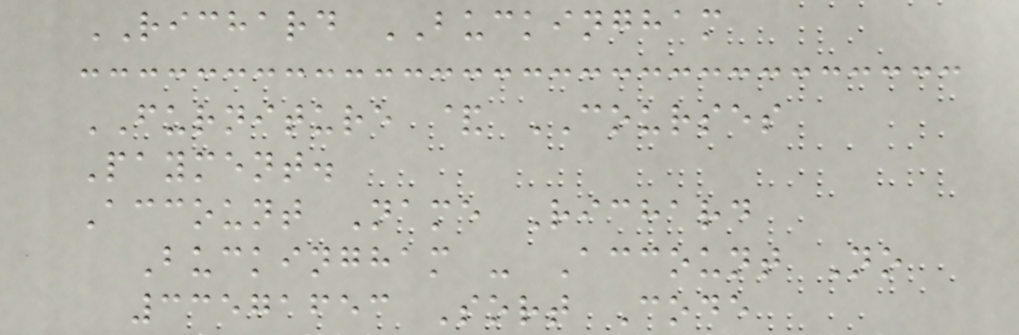RICHARD BUCKINGHAM
FURNITURE & COURSES
Payment.
Account Name Richard
Buckingham - Account No
33571653 Sort Code
